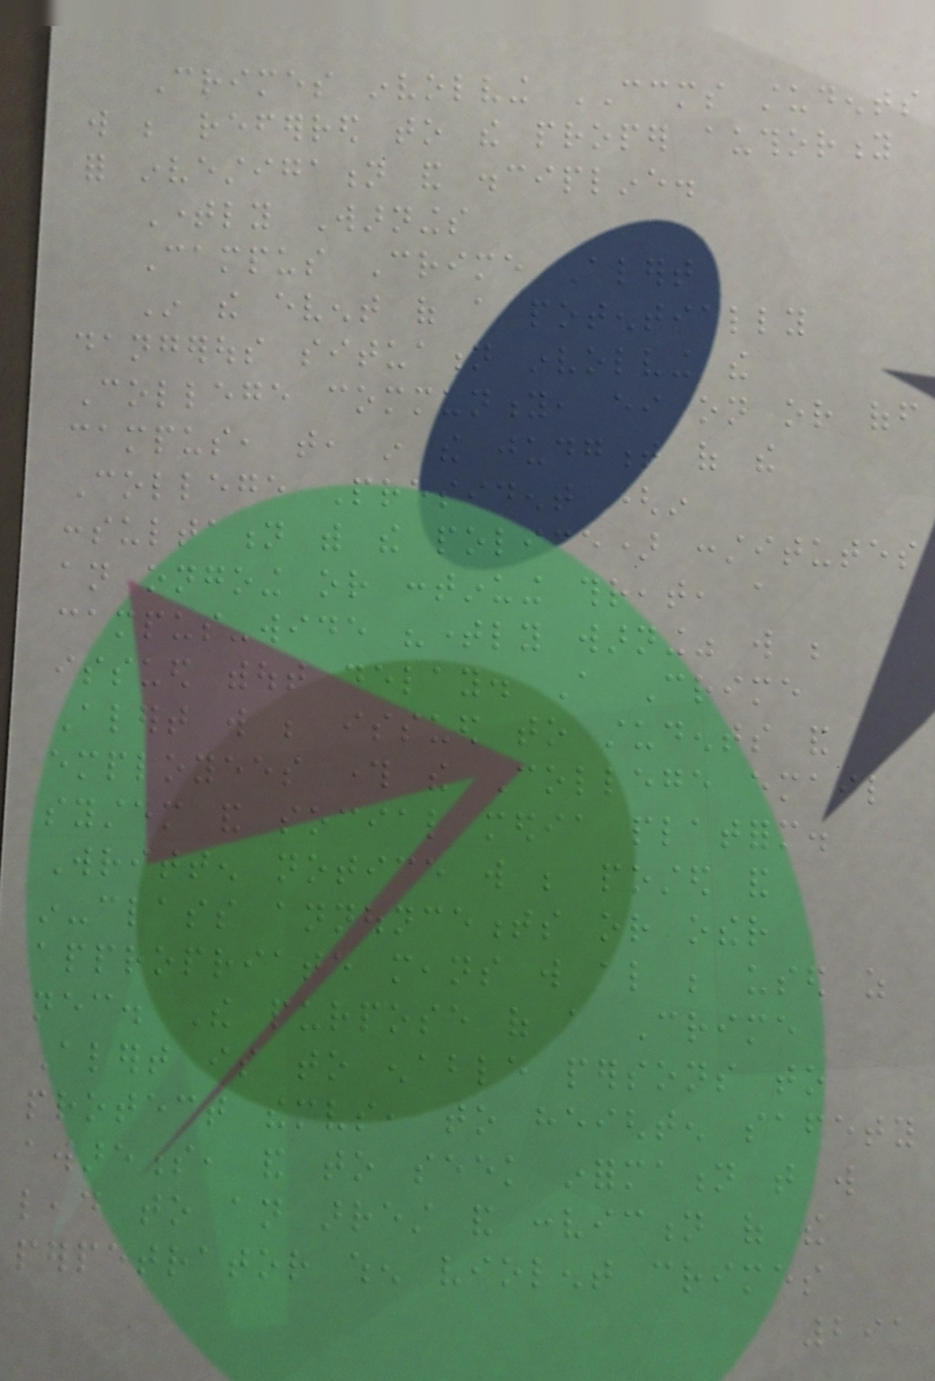Crimes involving CCMS students
will be referred to the proper authority
for investigation and discipline.
Timely Warnings
Campus Crime Alert
In the event of a potentially
dangerous situation involving the
College community, either on or off
campus, that, in the judgment of the
College President (in
consultation with the police) constitutes
an ongoing or continuing threat, a
campus-wide "timely warning" will be
issued without delay. A Crime
Alert will be issued to students and
employees through the College email
system and social media platform.
Written notice will be posted and
in-class announcements or other
appropriate means will also be used as
necessary. The purpose of a Crime
Alert is to enable persons to
protect themselves, to heighten safety
awareness, and to seek information that will
lead to an arrest and conviction of the
perpetrator when violent crimes
291
